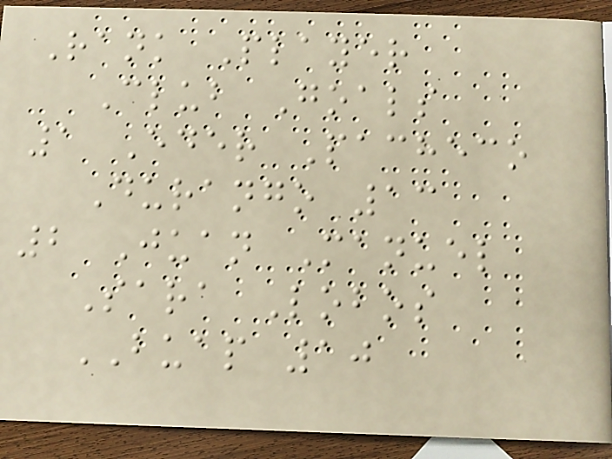Rank Player
Club Goals
1 Eder Pacheco
Durango 13
2 Juan Manuel
Sara Lobos
BUAP 10
